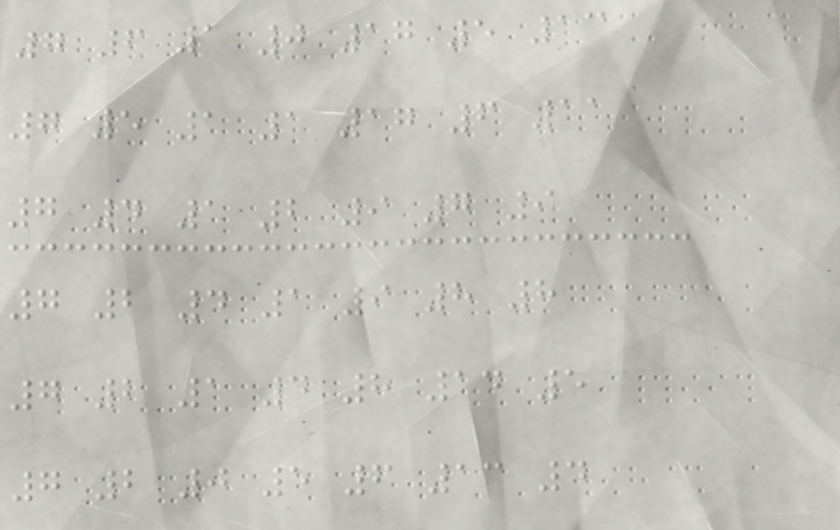7 6 1 0 17 5 13
7 5 1 1 17 6 11
7 4 1 2 9 7 9
7 2 4 1 9 8 8
7 2 1 4 8 14 5
7 2 0 5 6 13 4
